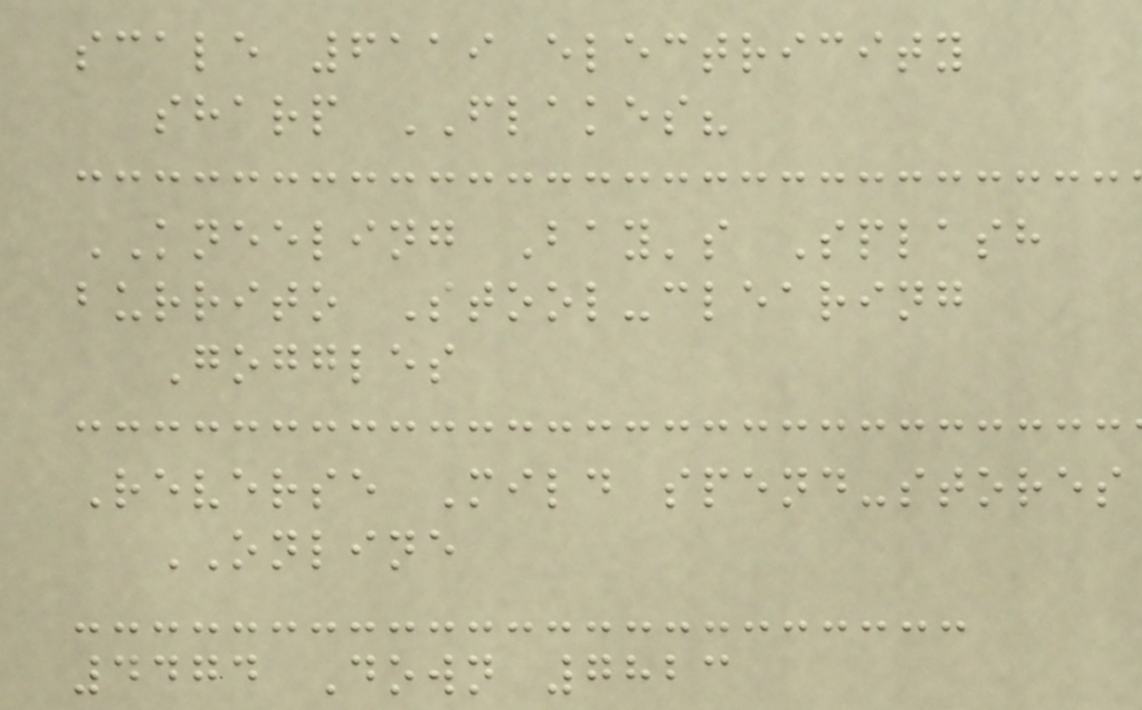scale 6119 electricity
sharp FLAKES?
KNEELING Bay's Splash
burrito Stool-clearing
Goggles
Reverse Mild spend-stores
ONLINE
4474 Down 7823
